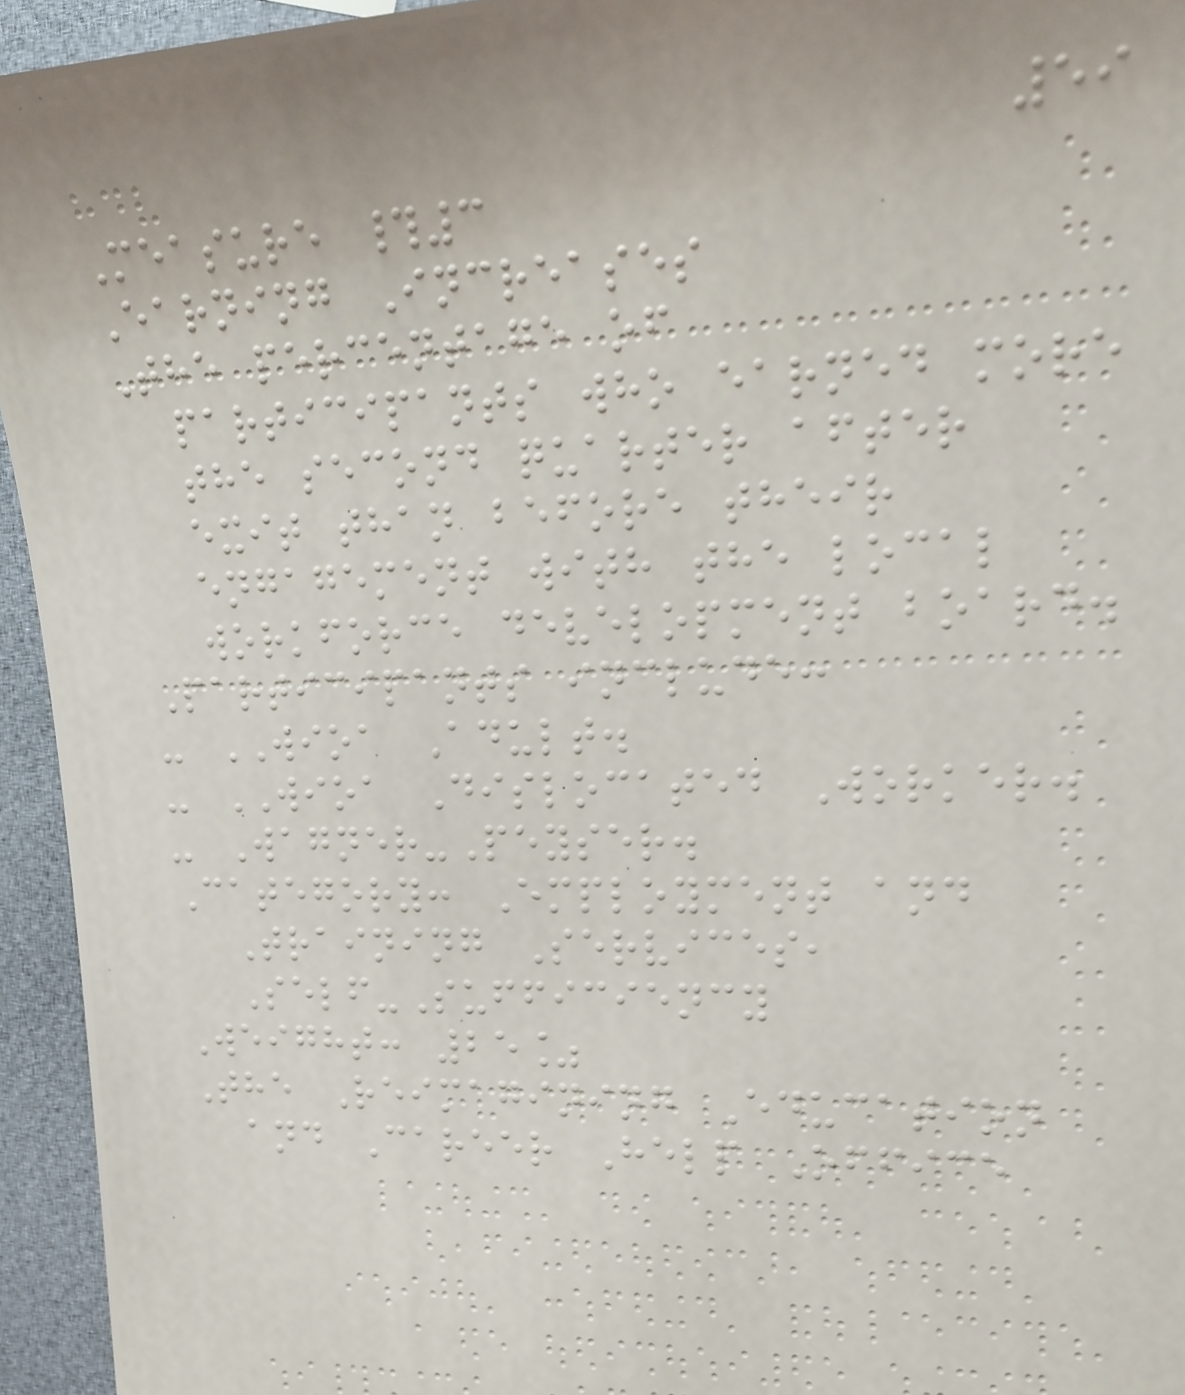59
Measure #3
Earning Increases
The percentage of
participants who earned more
the second quarter after
exit than before their
engagement with the local
workforce development board.
Participants include:
- WIOA Adult.
- WIOA Dislocated Worker.
- Wagner-Peyser.
Category: Employment and
Training Services,
Self-Sufficiency
Weight: 25%
The Reimagining Education
and Career Help Office
